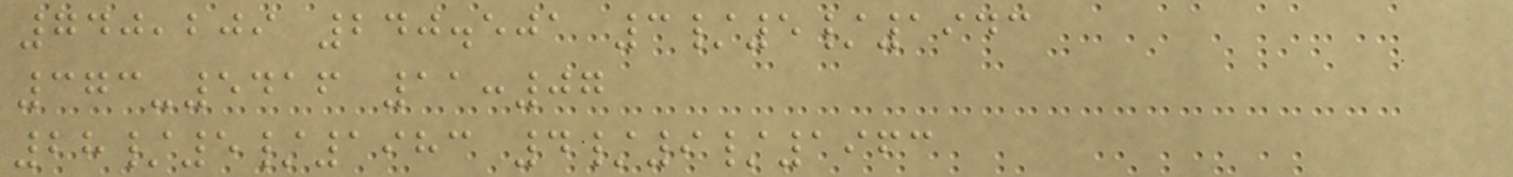740,209 240.501 3/5/1943
373-5416 11:07
28/5/1983 4/9/1963
